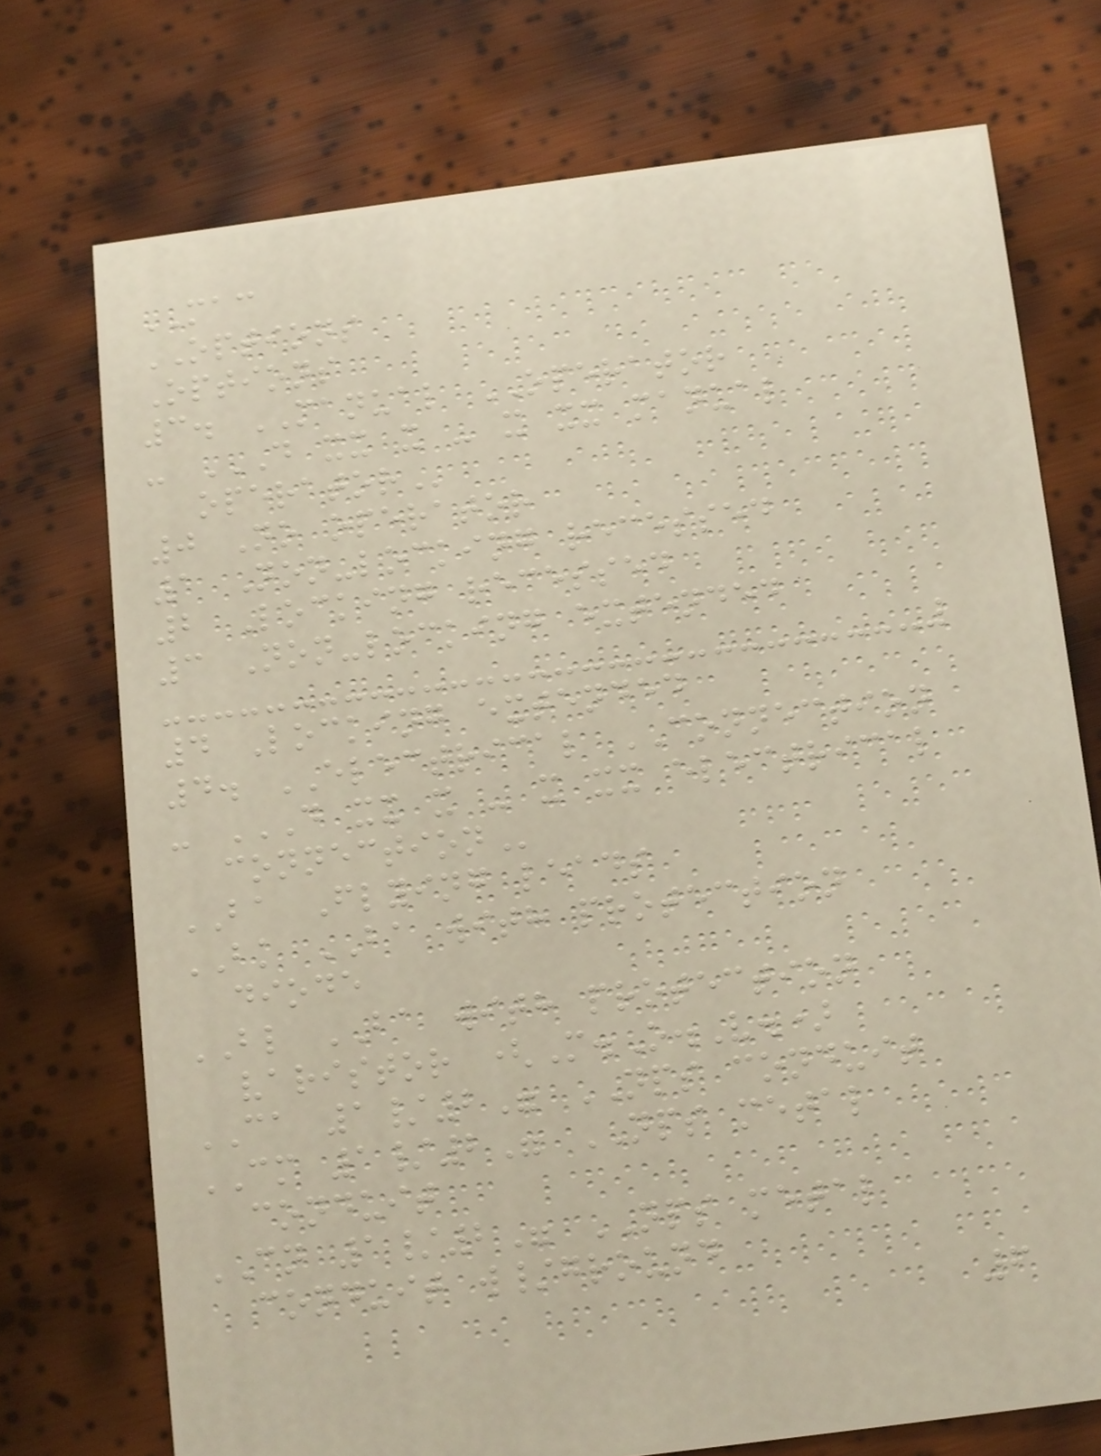MAC
OPTIONS
Options
3. MANUAL OPERATOR
- D XX X - X XX MANUAL
OPERATOR
0 No operator
1 Non-locking recessed
2 Locking recessed
3 Non-locking extended
4 Locking extended
4. ELECTRICAL CONNECTION
- D XX X - X XX ELECTRICAL
CONNECTION
BA Flying leads
BK BA with protection
diode
BL BA with protection
varistor (M.O.V.)
CA 1/2" NPS conduit
CM 1/2" NPS metal
conduit
CN 1/2" NPS metal
conduit w/ground
6
